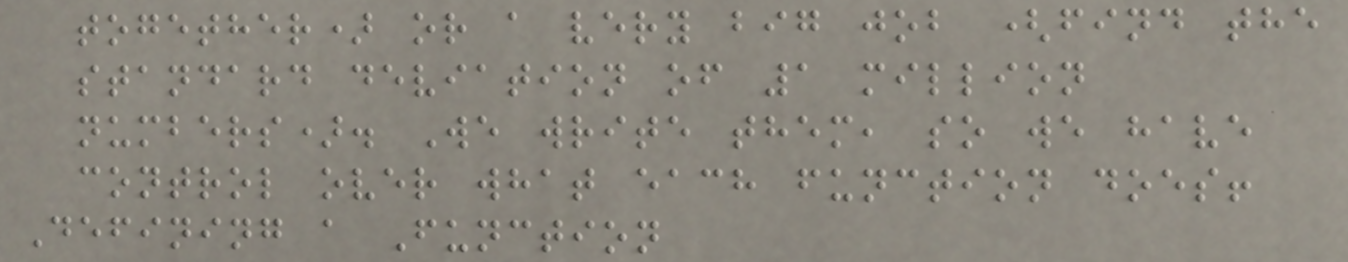together) or a very big job (find the
standard deviation of 1 million
numbers). We write them, so we have
control over what each function does!
Defining a Function
